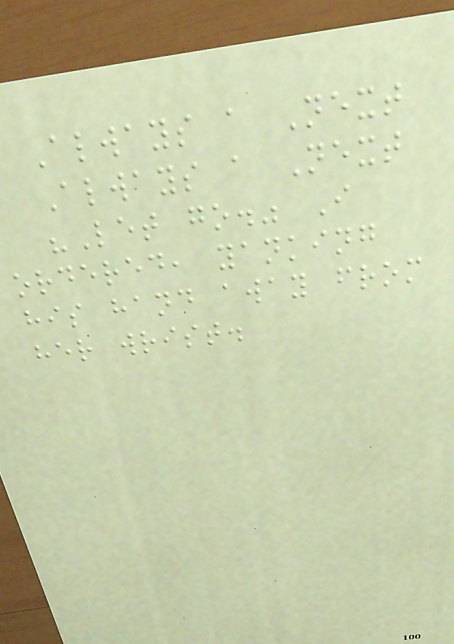Always a Next
Always a Next
"Let go." I
ordered, yanking
his hand away from
her wrist.
